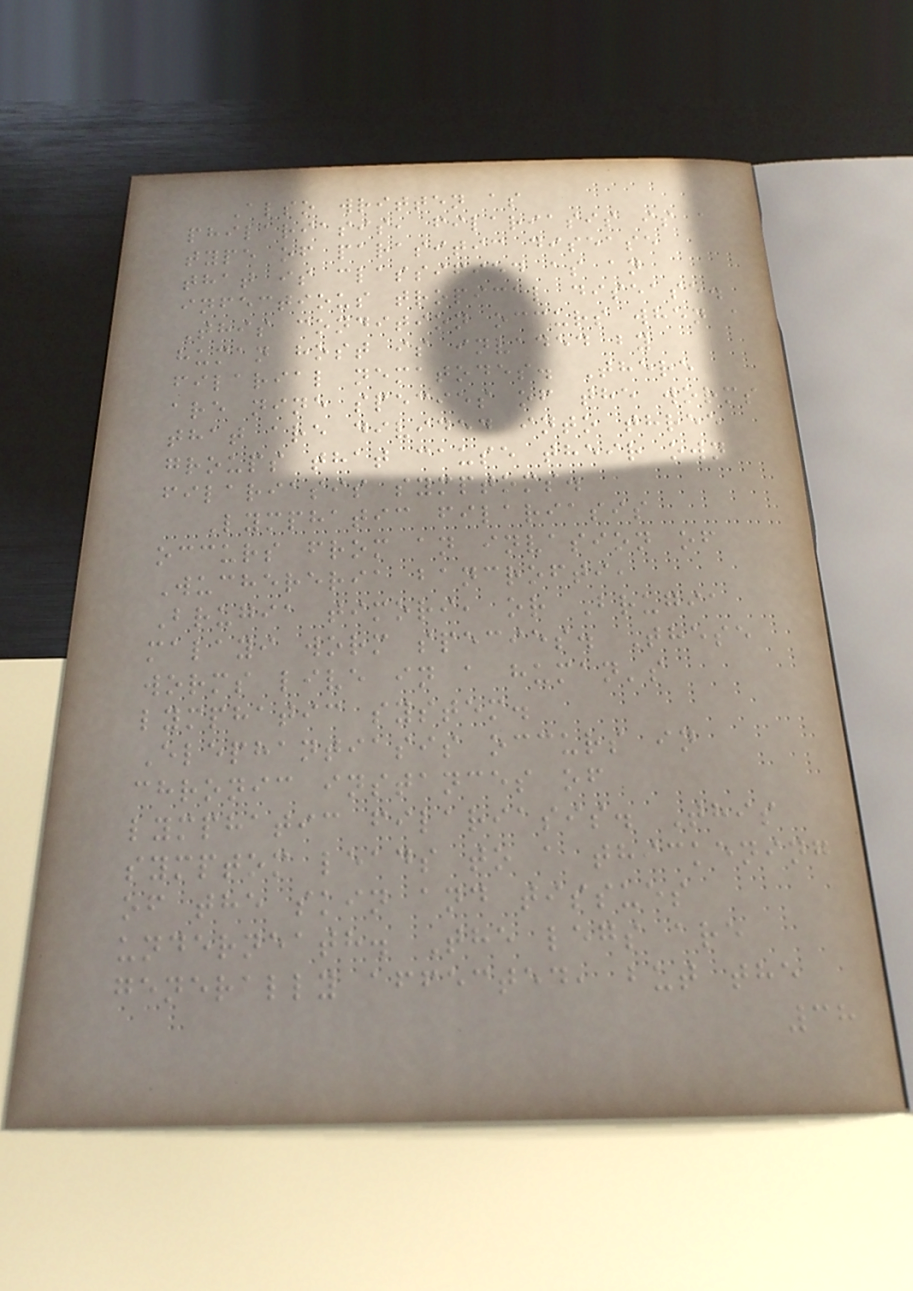Also written as
philariasis, filariasis is a
type of parasitic disease
that is classified as an
infectious tropical disease.
This condition occurs when a
human host is invaded by
filarial nematodes. There
are nine species of the worms
that are divided into three
groups that cause their own
filariasis symptoms.
Lymphatic filariasis
occurs from an invasion of
Wuchereria bancrofti,
Brugia timori, or Brugia
malayi worm species. These
worms live in a human's
lymphatic system.
Elephantiasis occurs in
chronic instances of
lymphatic filariasis. This
symptom leads to a thickening
of the skin and tissues
underneath. The legs are
generally affected, but the
38
